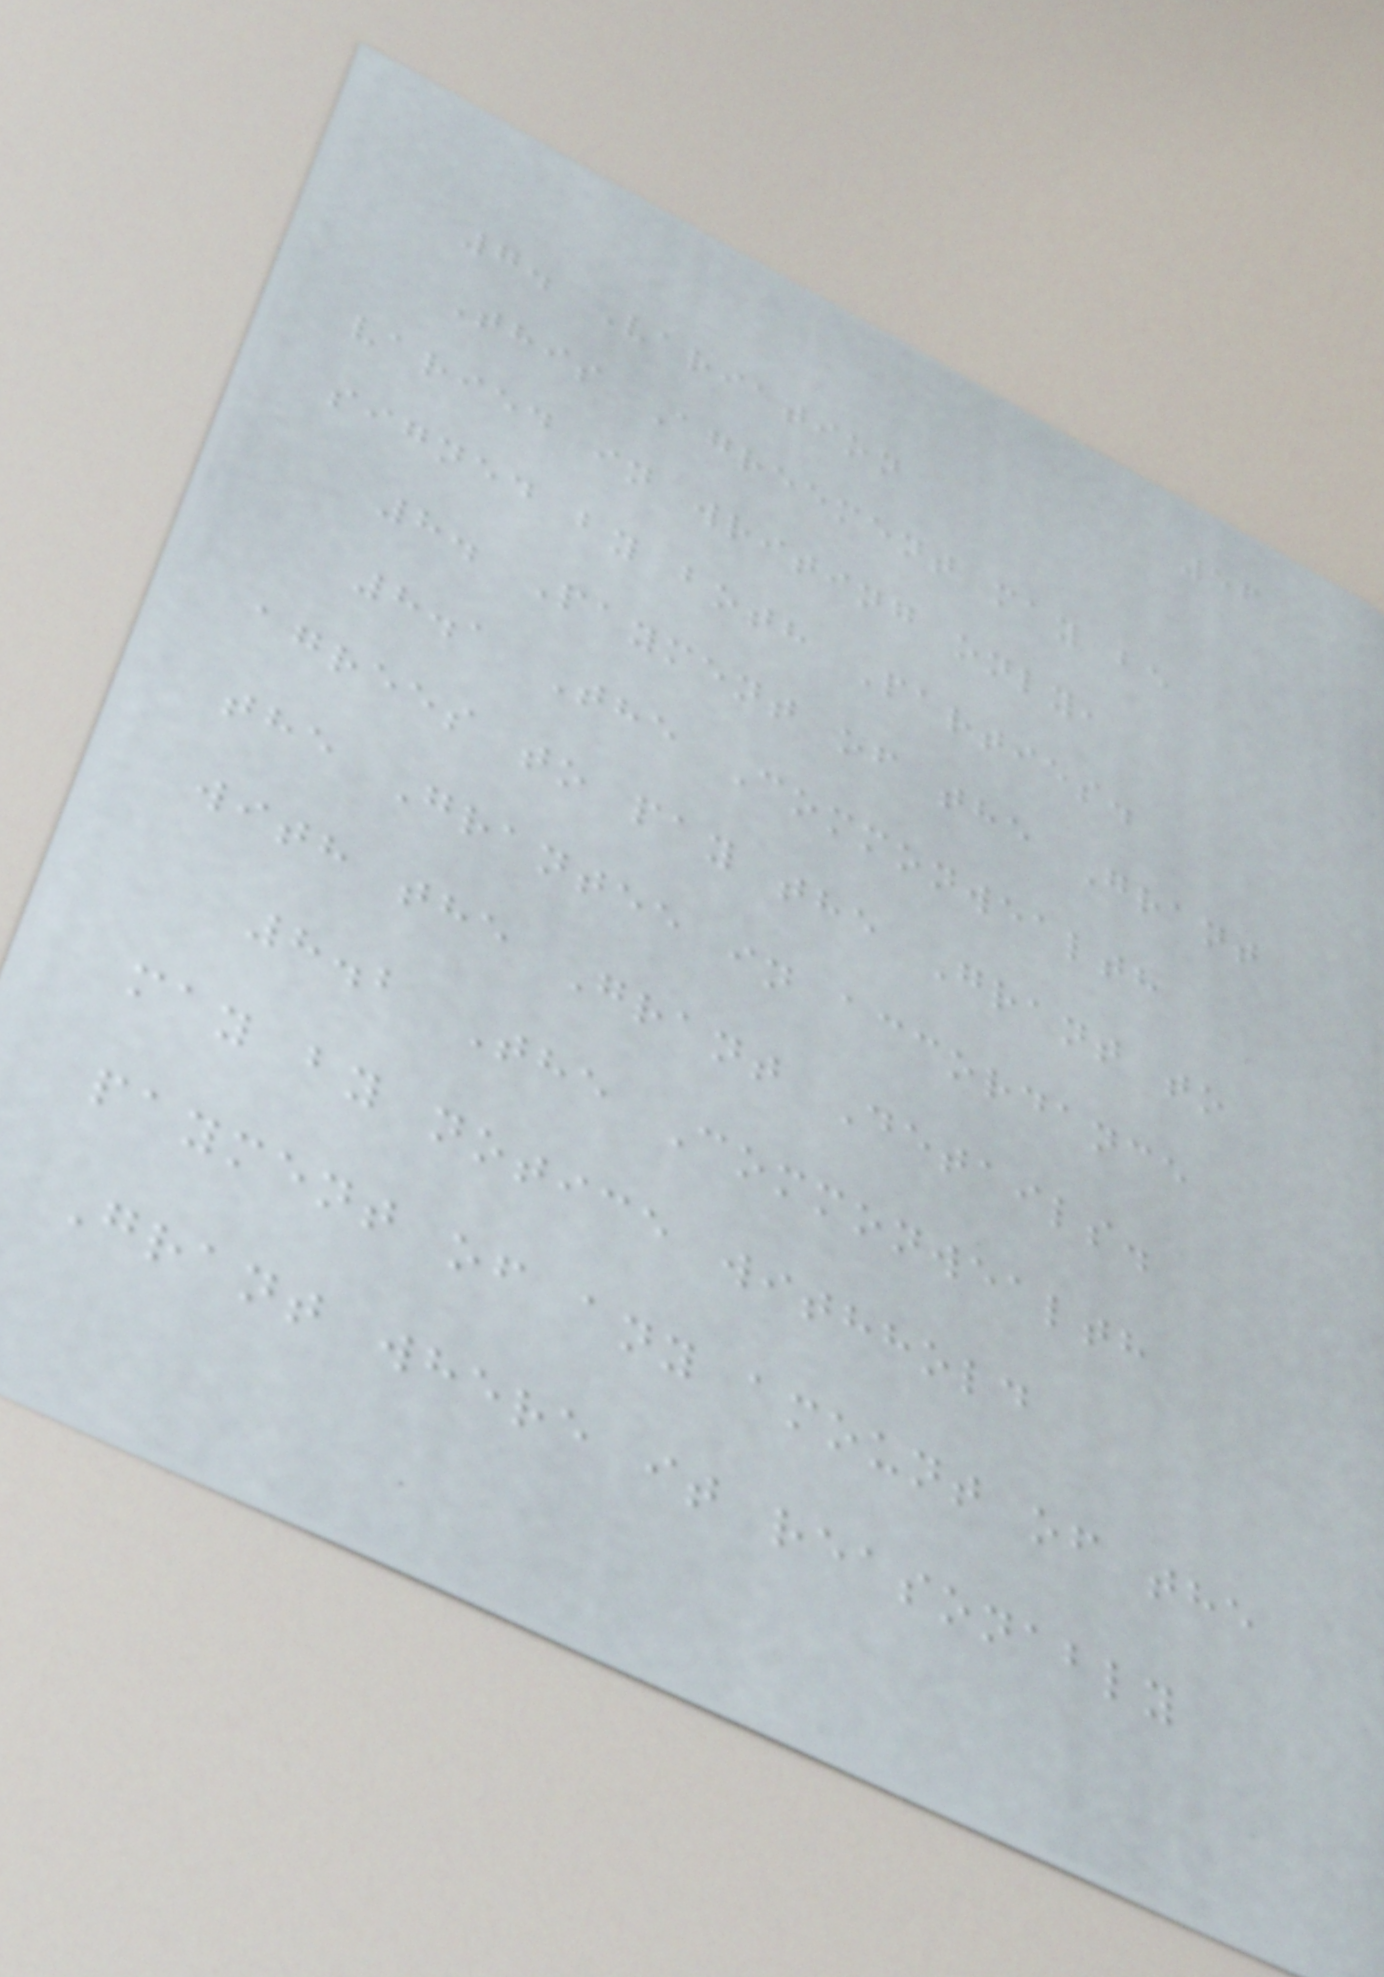56
7. Variation
This Agreement may be
varied in writing only,
signed by both Parties.
8. Payment of the Grant
8.1 The Commonwealth
agrees to pay the Grant to
the Grantee in accordance
with the Grant Details.
8.2 The Commonwealth
may by notice withhold
payment of any amount of the
Grant where it reasonably
